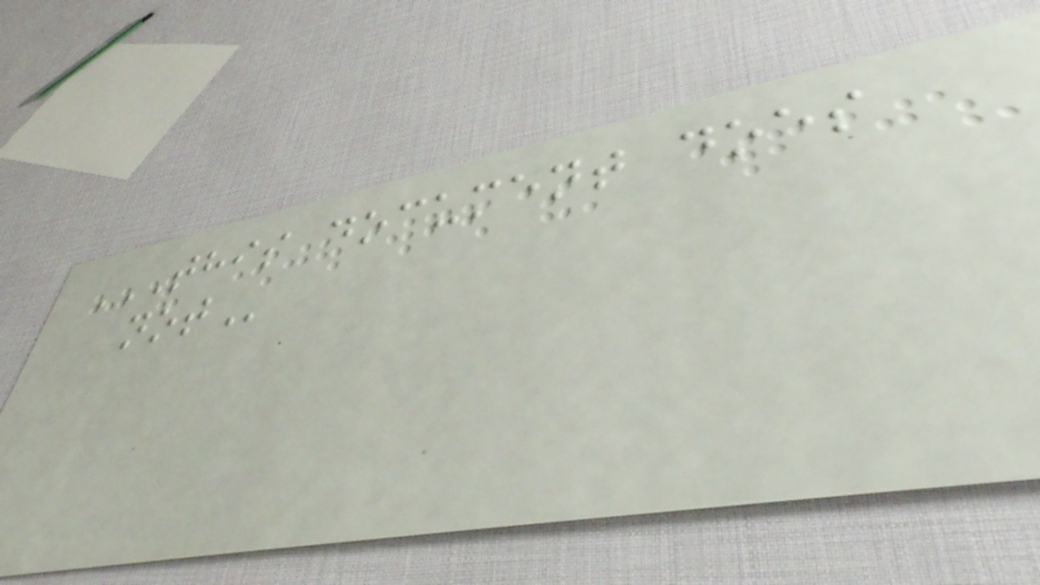THIS DOCUMENT DOES
NOT
